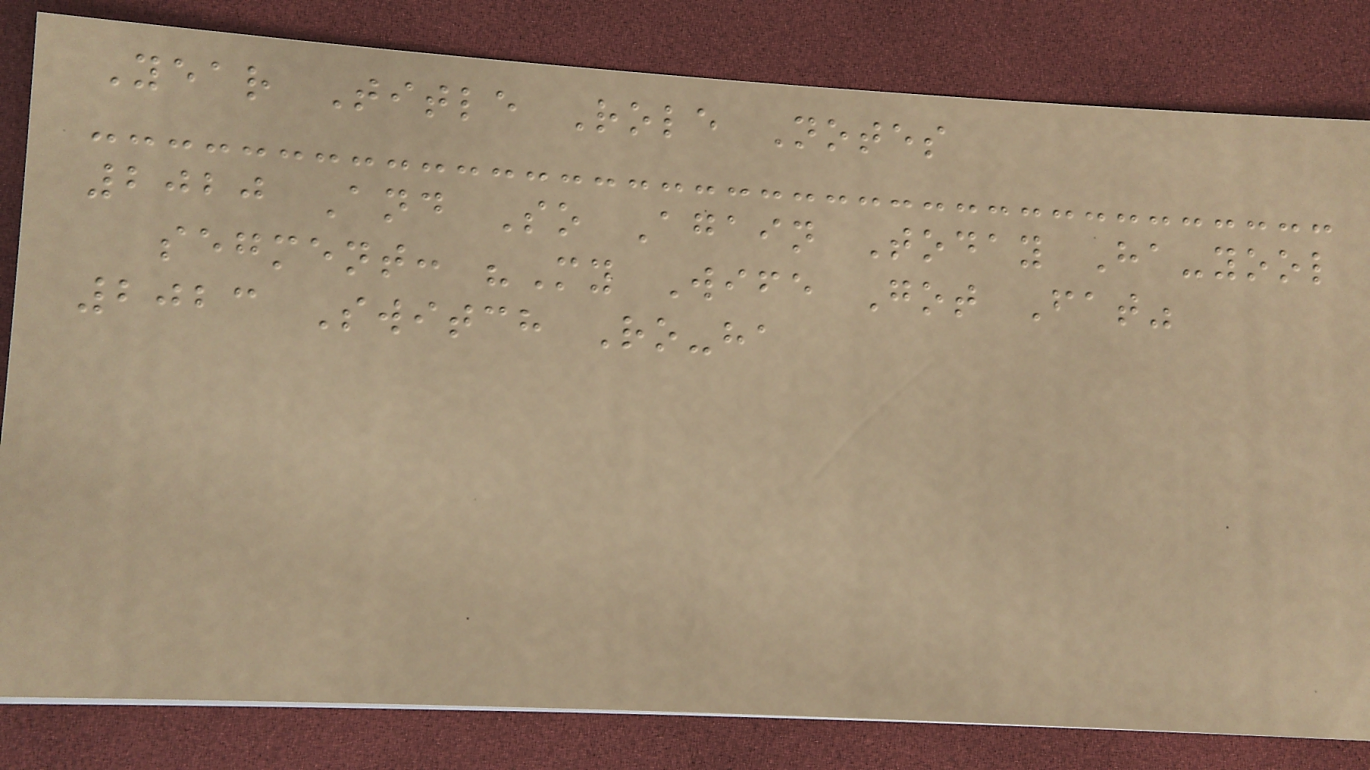Year Title Role Notes
2020 And So Again Today Ha-yool
segment: "My Wife Got Fat"
2023 Switch Ro-ha
